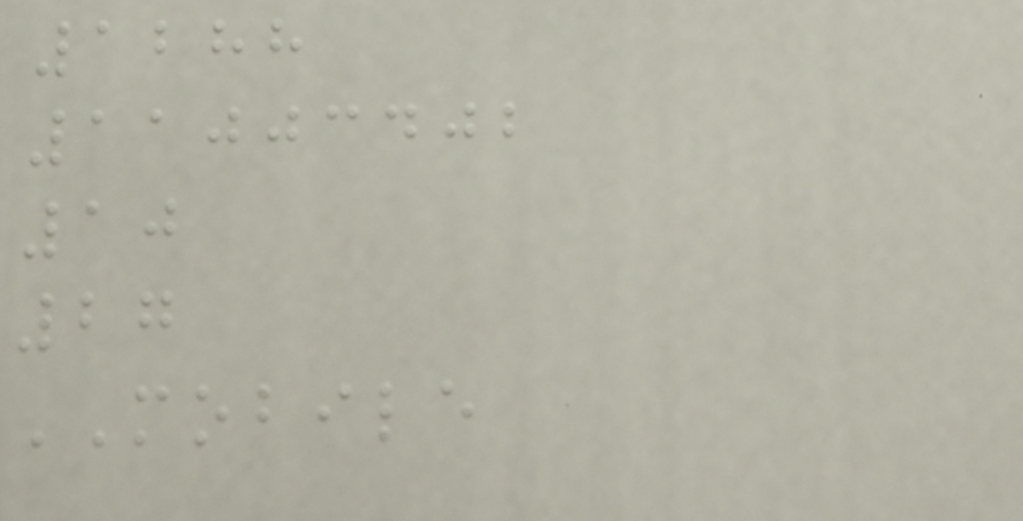1288
11003402
10
27
MOBILE
